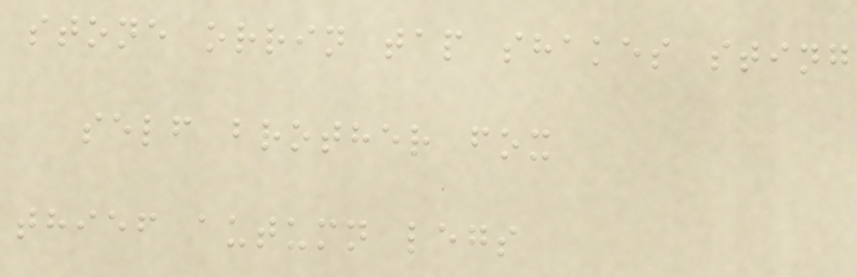stone orrin tap shakes sting
self brother fox
thief autumn legs
